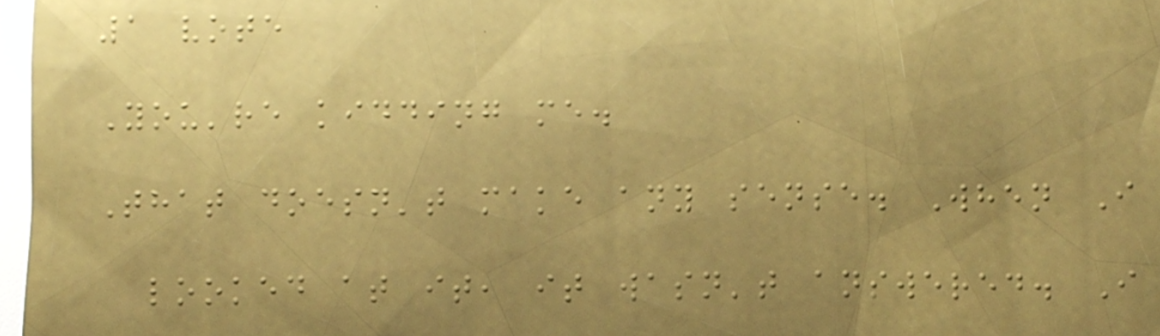1 vote
You're kidding me.
That doesn't make any sense. When I
looked at it, it wasn't answered. I
